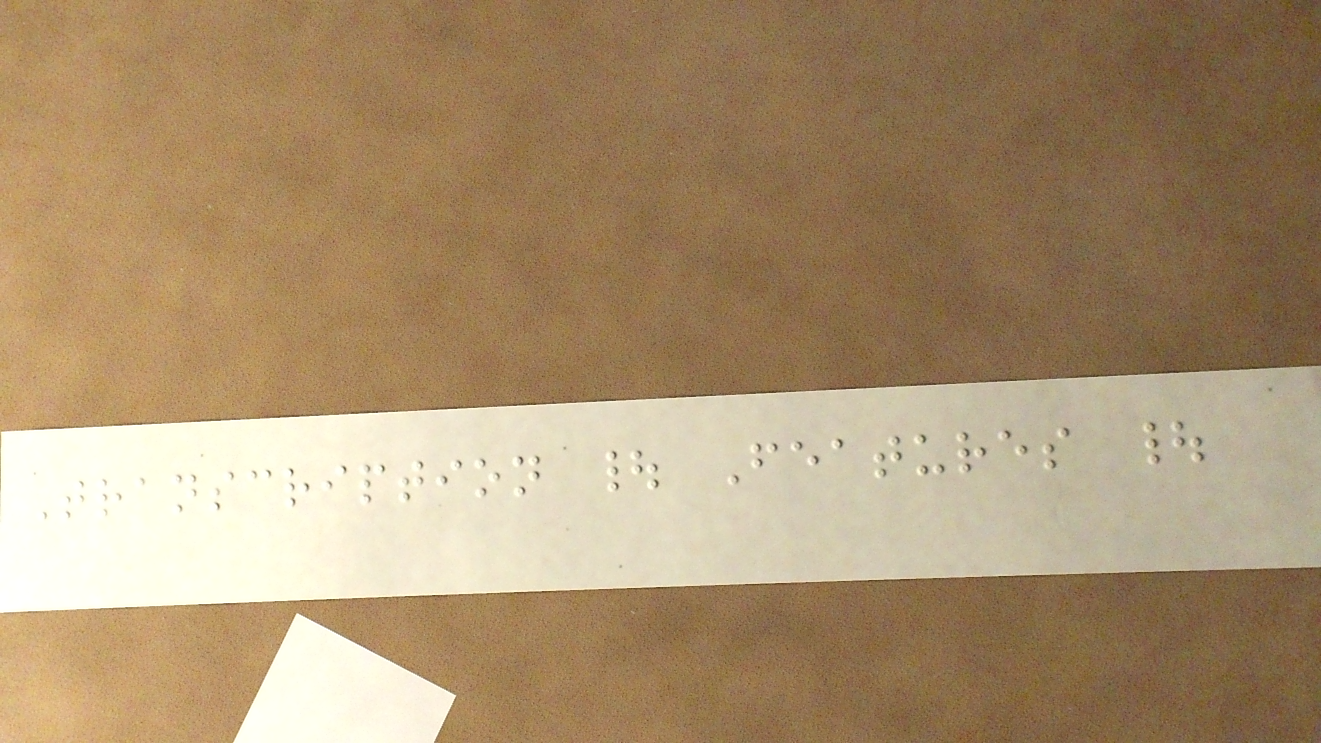Transcription | Features |
